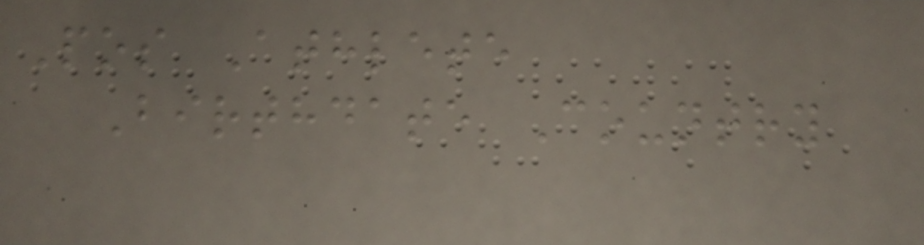Pos Athlete
Birthdate Country
